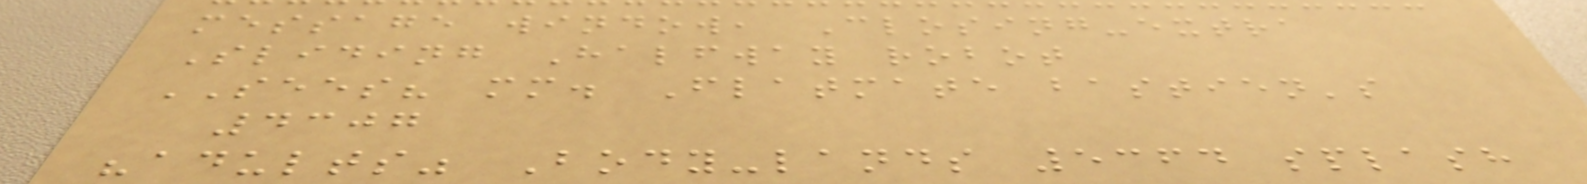message window, Closing-extra
Sliding Halfway robot
SEES? mm. Flatmate bastien's
4307
"adults" Body-lands 5364 splash
